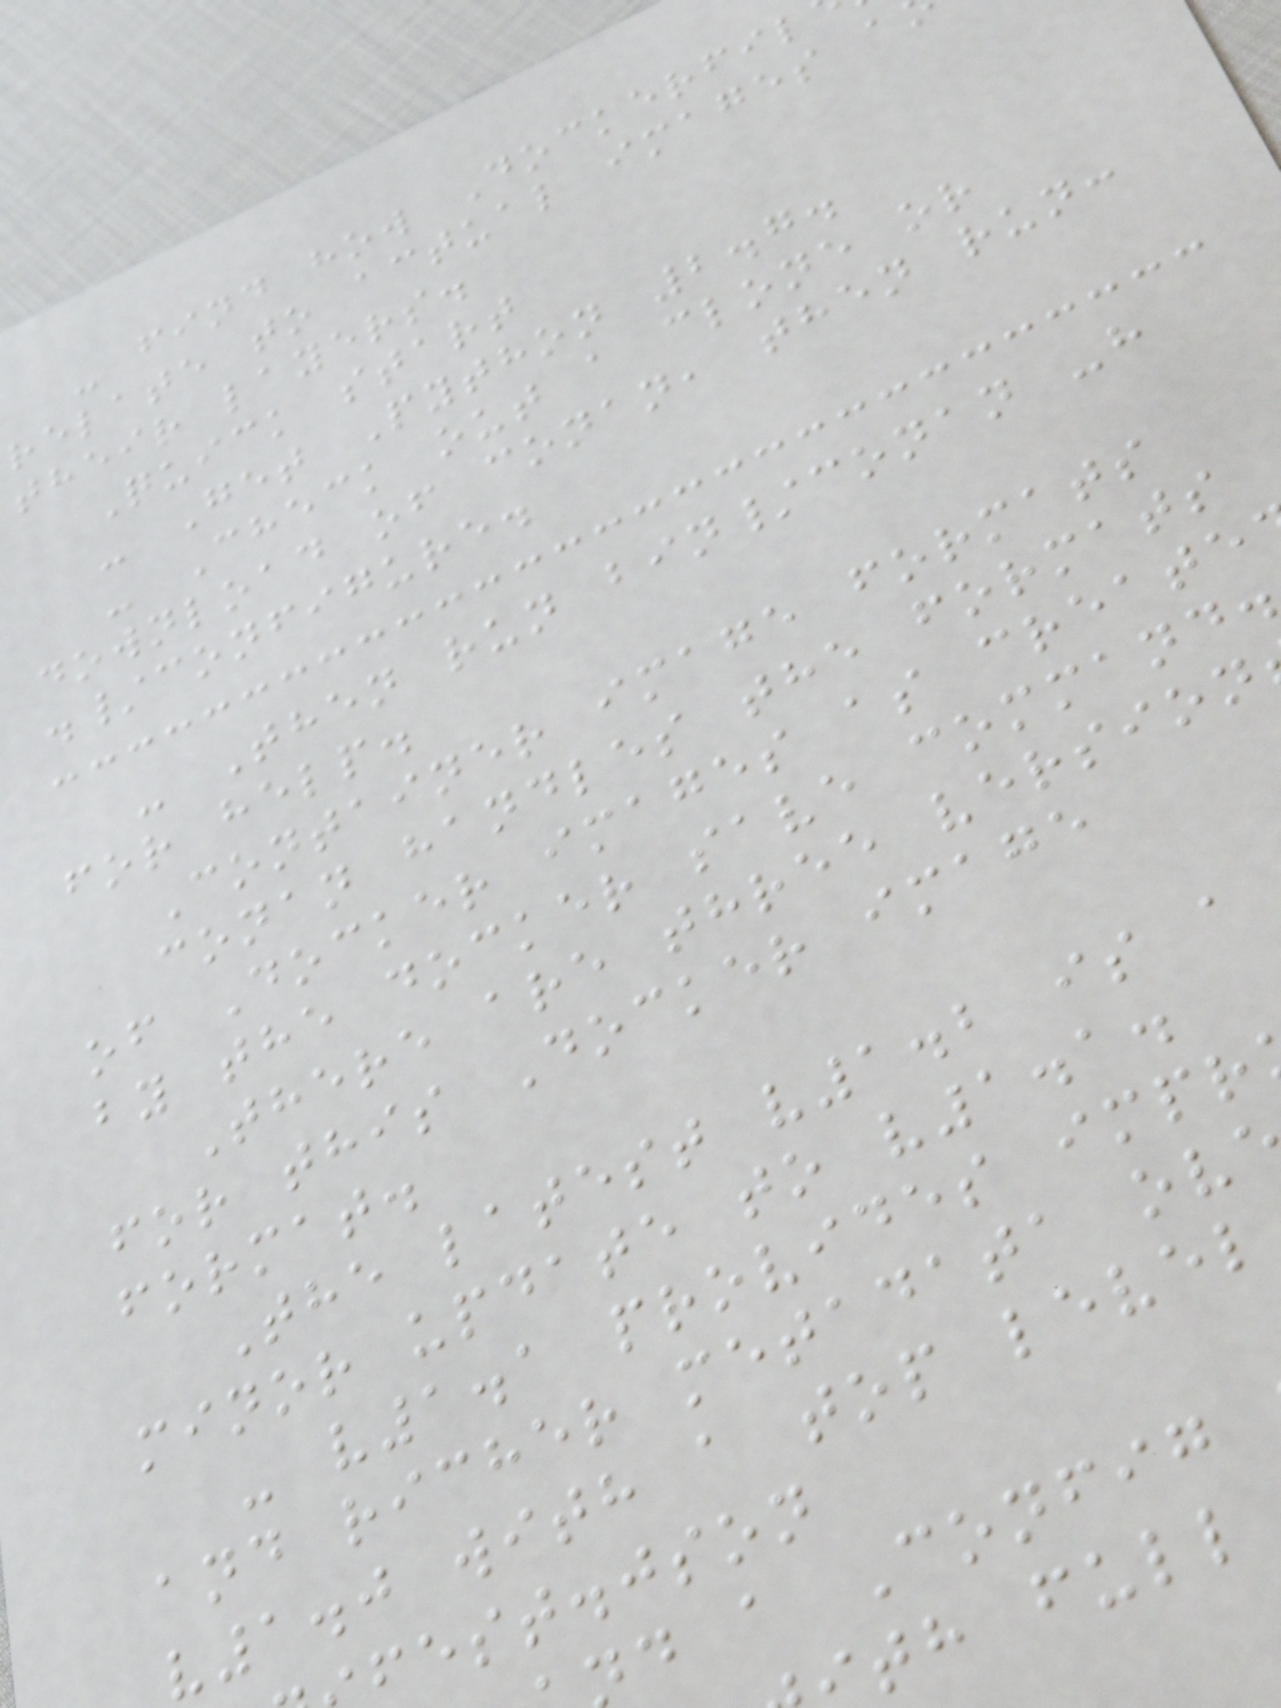- find how Dockerfil
relate to actual images a
their layers.
Quick start
- Get Python 2.7.
- Check out a clone or
download of conan, then run:
./configure.
- Then run bin/conan -h
for help.
Container image formats
conan handles the formats
of Docker images as create
by the docker save command.
There are three version
for this Docker image
format.
The latest v1.2 is a
minor update to v1.1.
- v1.1 provides impr
and richer metadata ov
v1.0 with a top level
fest.json
d a Config
th full
